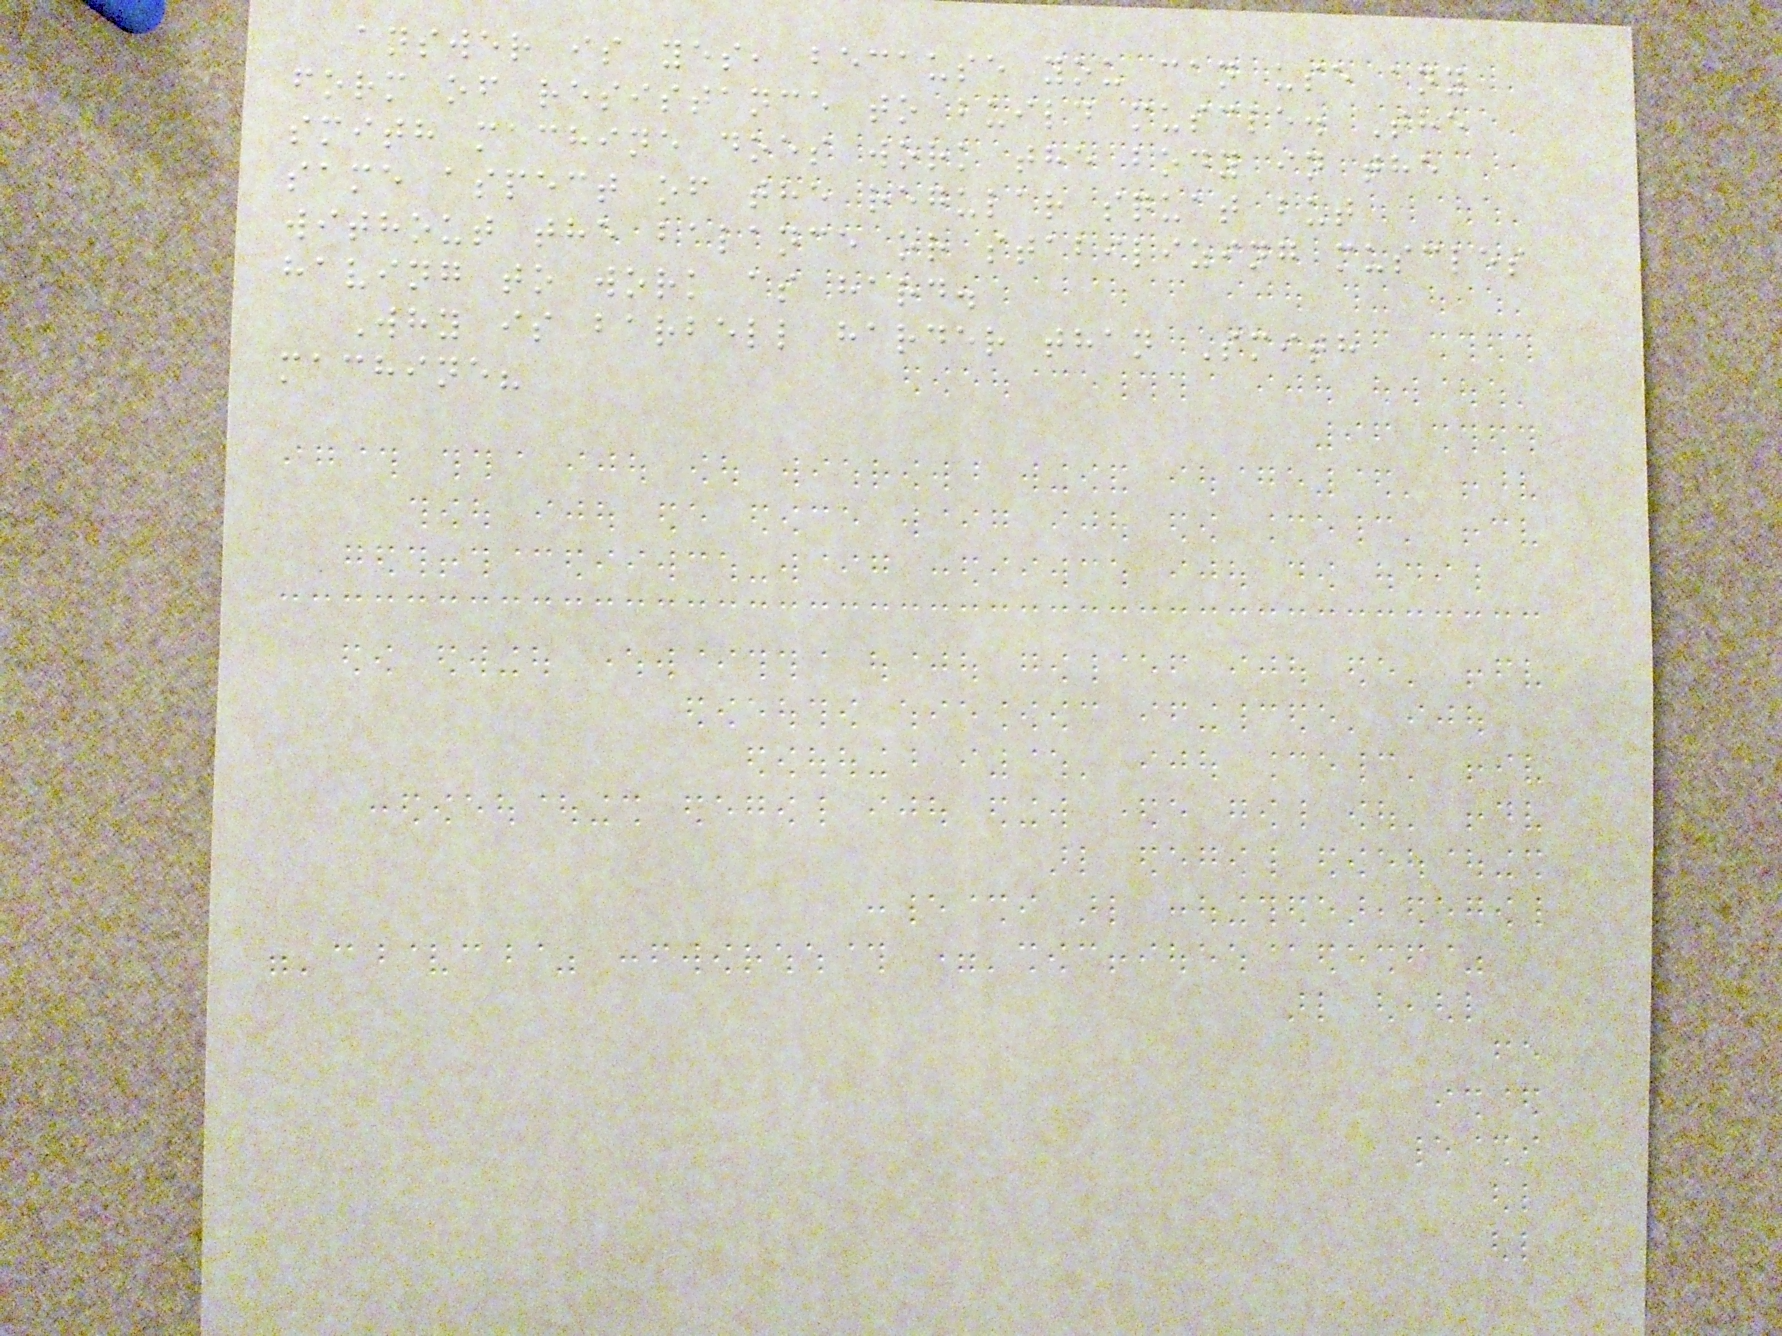answer is yes, because you can use any
form of resistance to build muscle. The
smith machine does work the body in the
same aspect of the regular squat but
without the balance or stabilizing muscles
having to work as hard.
Why is barbell harder than Smith
machine?
